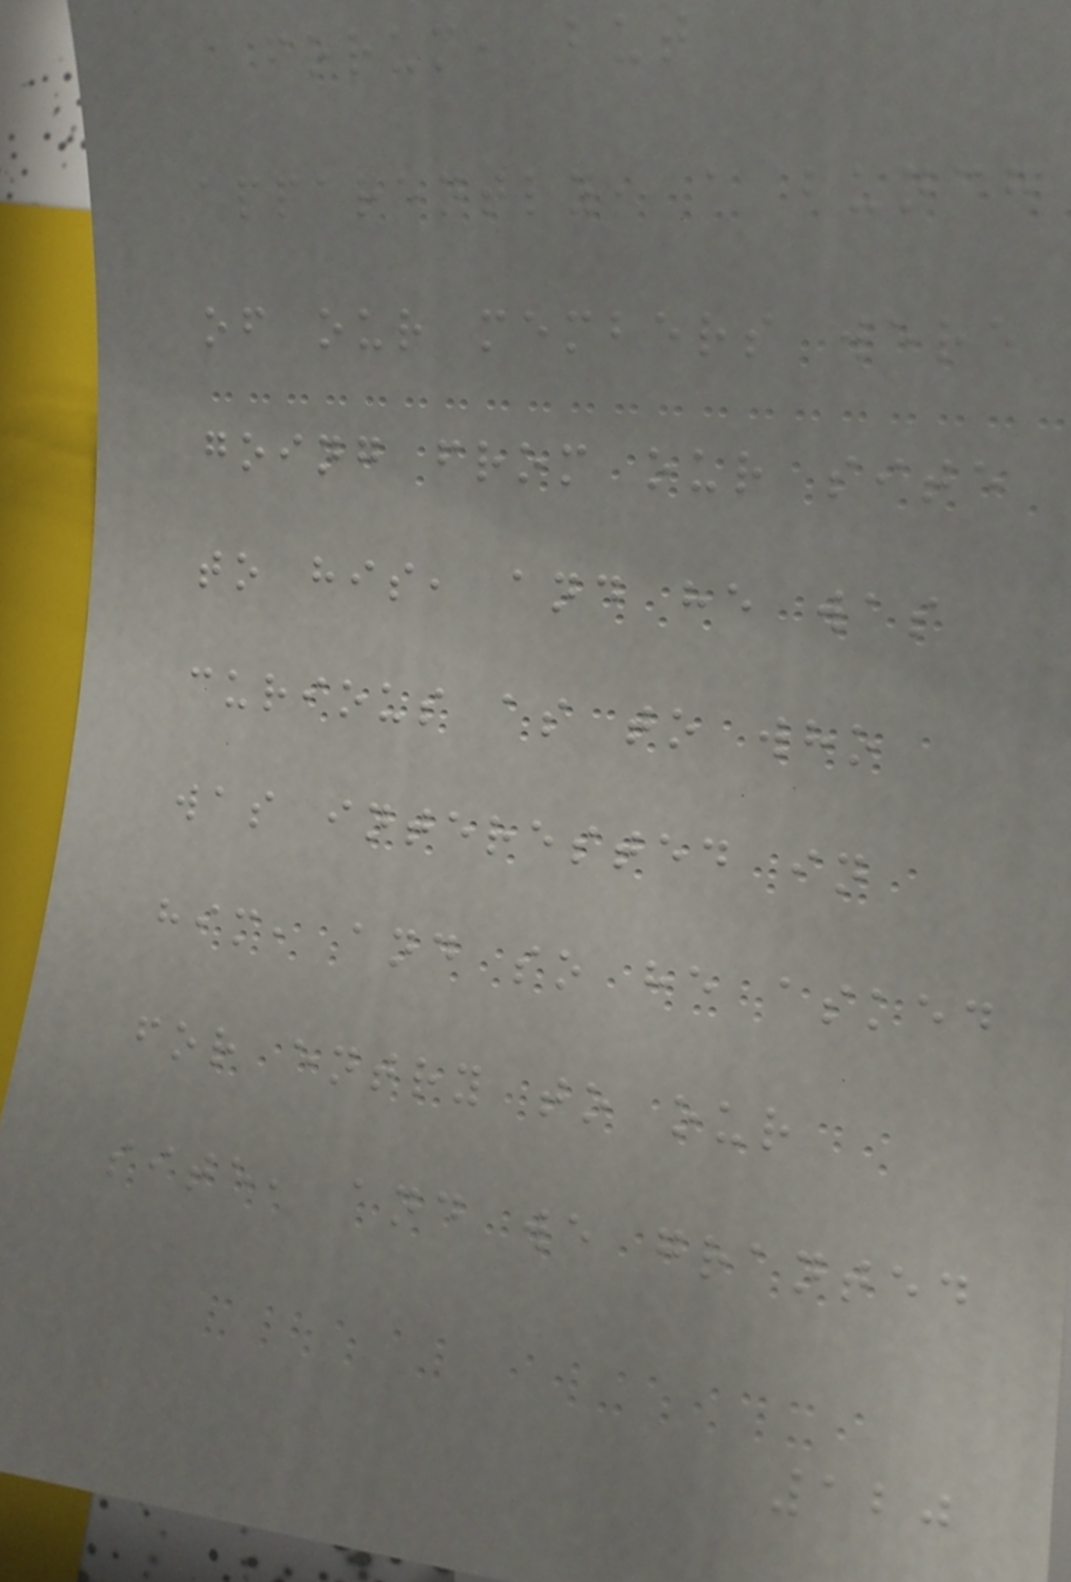forum, but
apparently, a bunch
of our members were
going from our site
to his, and he was
curious as to who
was interested in
him, and so he asked
for entry to our
site, and we granted
120
